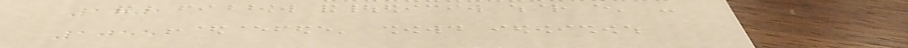1601
1055
